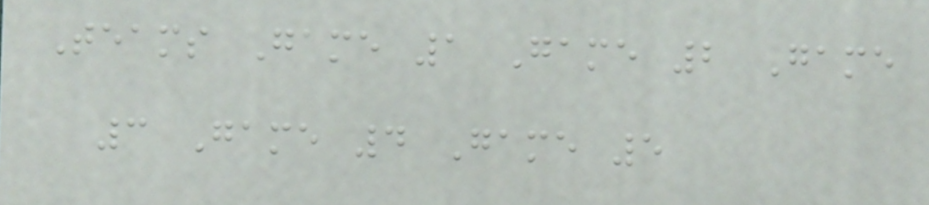Teams Game 1 Game 2 Game
3 Game 4 Game 5
